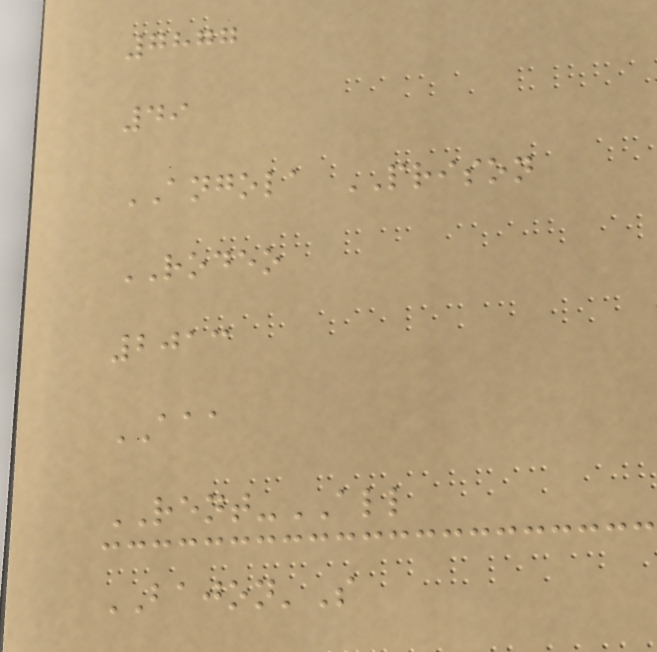7877
49
ANGOLA PRISON
RODEO
2013
AAA
RENT-ALL
BAJON'S
